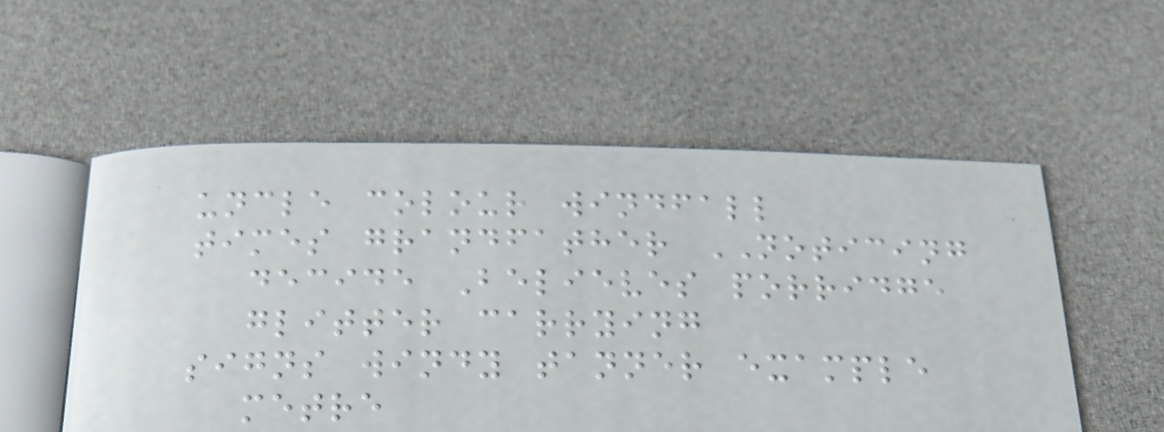uncle colour windfall
times grandfather NOTICING
decide Believes porridge
glitter carrying
signs windy tanner example
metre
